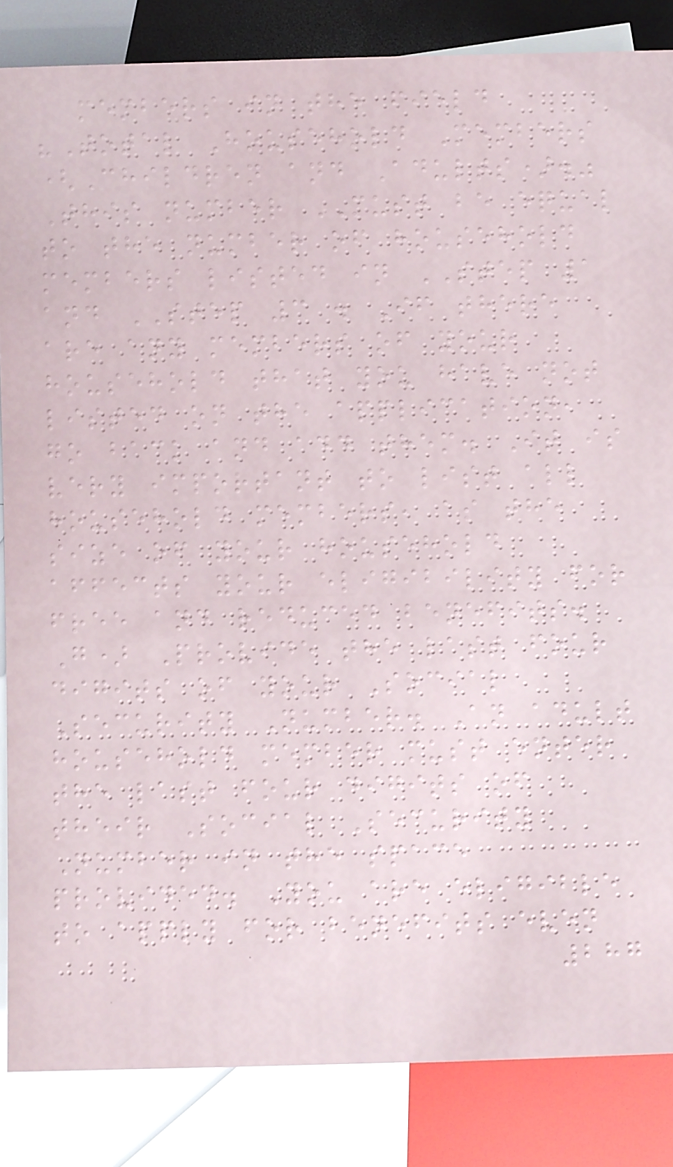members in the field
"Total Household Members
(Children and Adults)."
This number MUST be equal
to the number of household
members listed in STEP 1
and STEP 3 . If there
are any members of your
household that you have not
listed on the application,
go back and add them. It is
very important to list all
household members, as the
size of your household
affects your eligibility for
free and reduced benefits.
G) Provide the last four
digits of your Social
Security Number. An adult
household member must enter
the last four digits of
their Social Security
Number in the space
provided. You are eligible
to apply for benefits even
287
